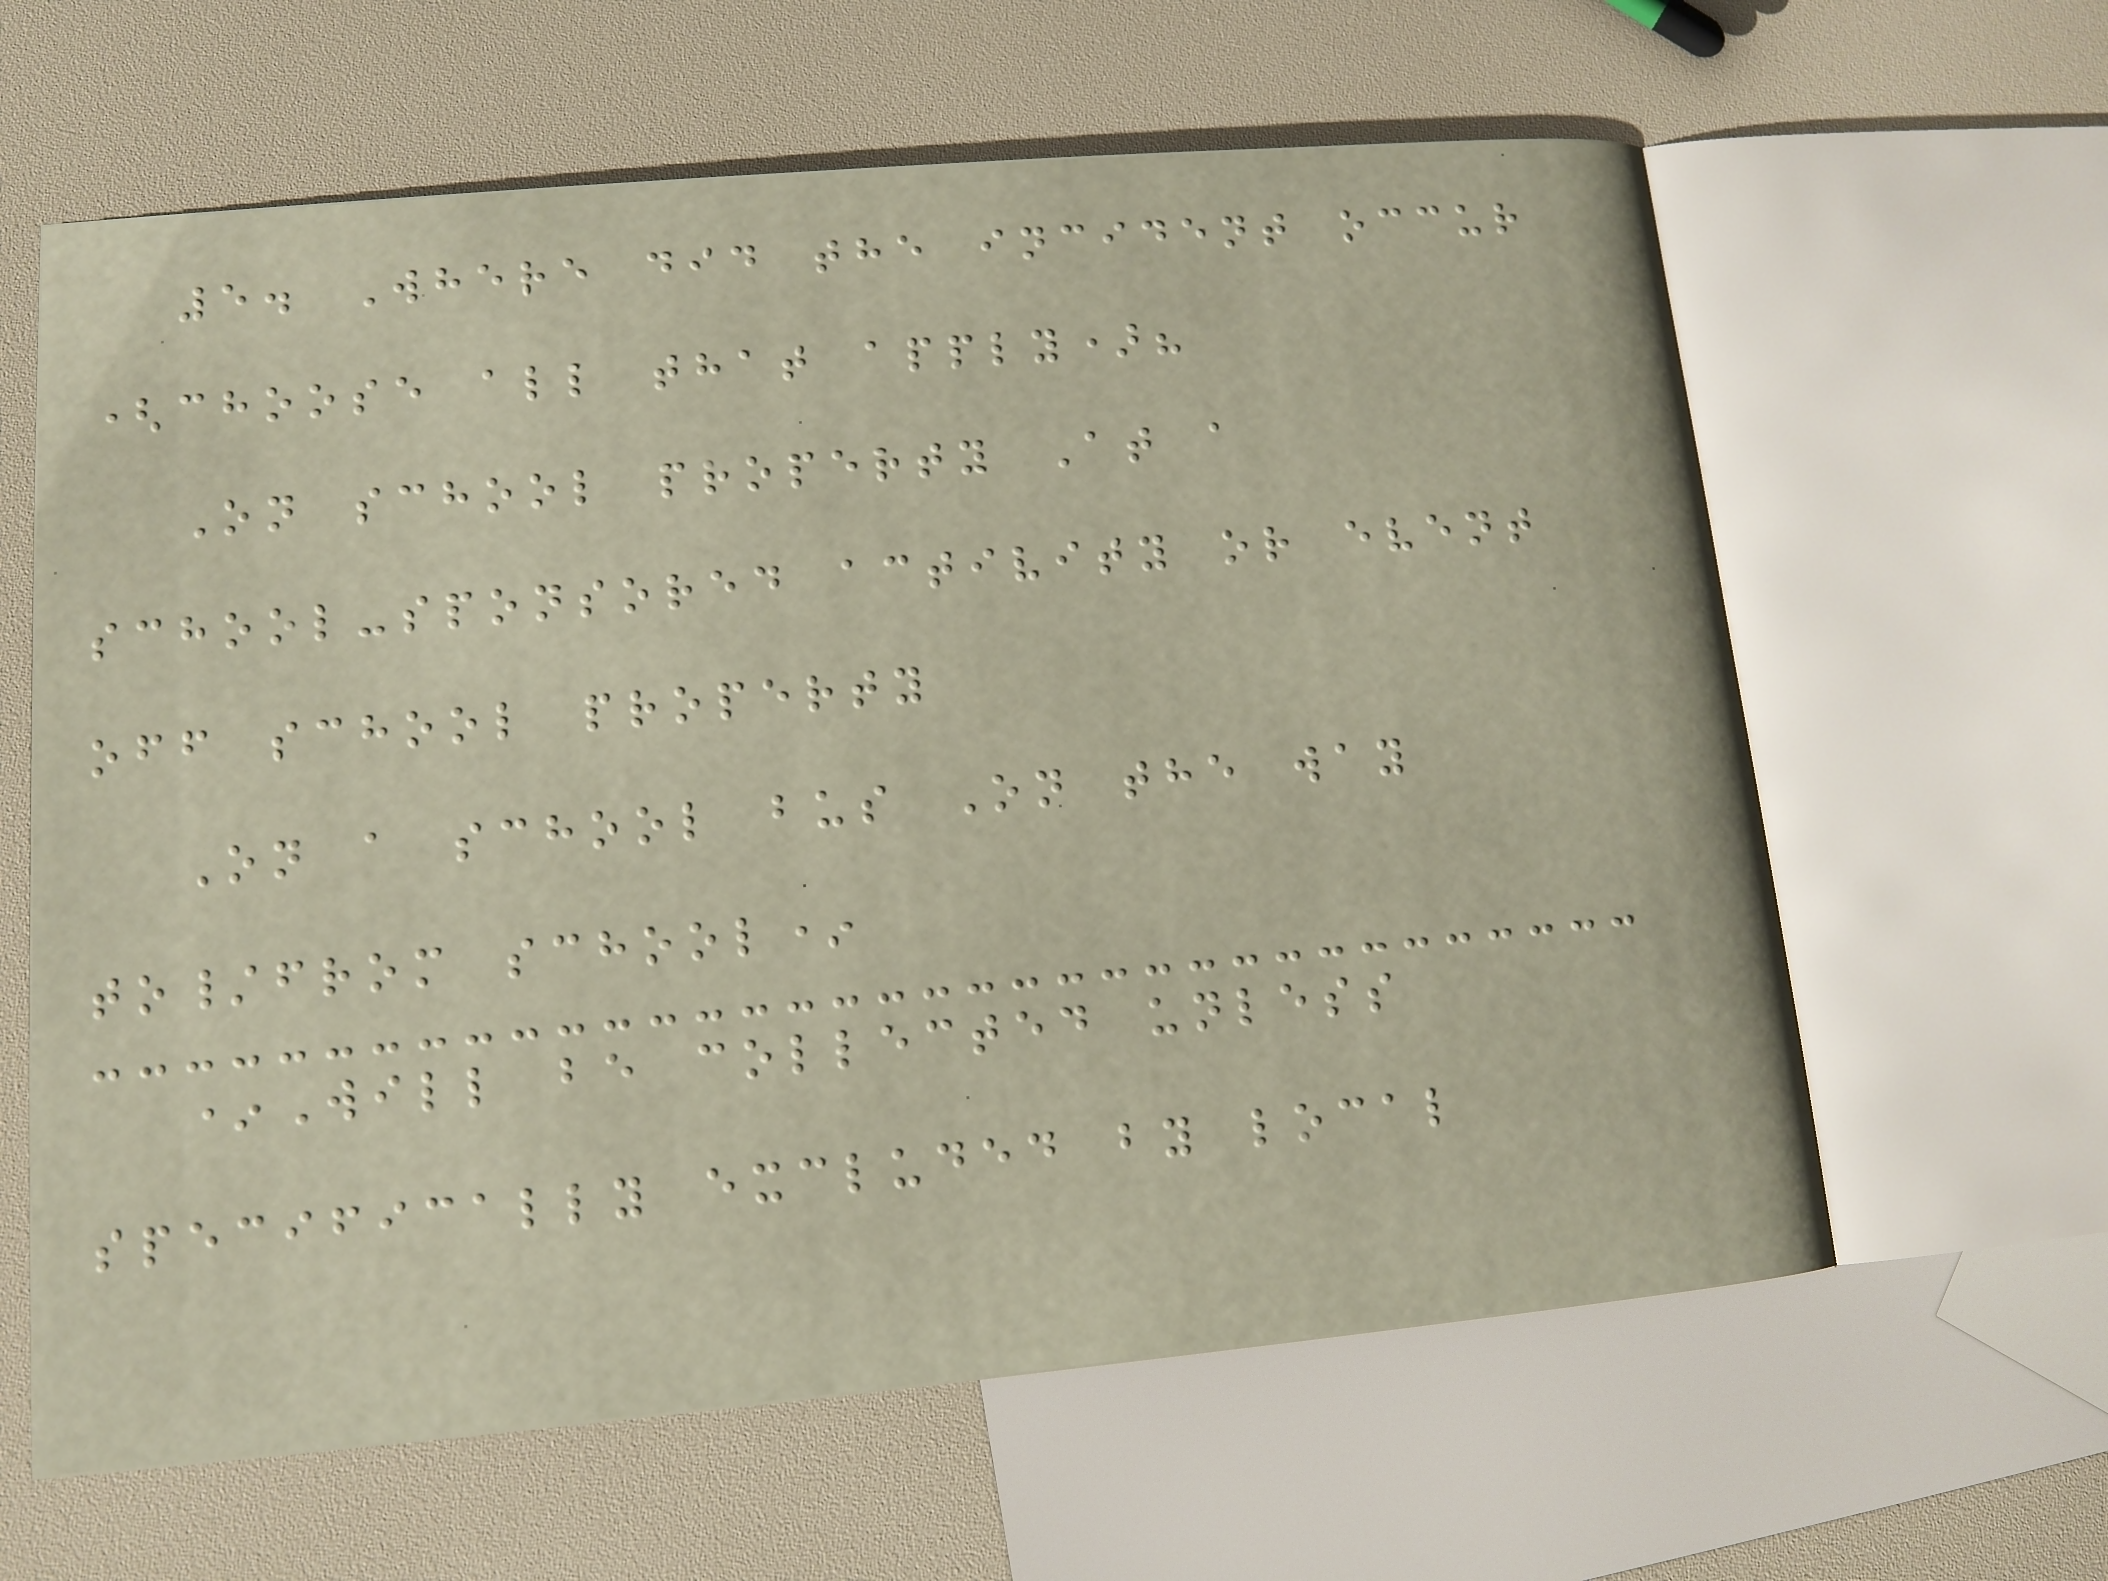5. Where did the incident occur
(choose all that apply)?
On school property At a
school-sponsored activity or event
off school property
On a school bus On the way
to/from school*
*Will be collected unless
specifically excluded by local
